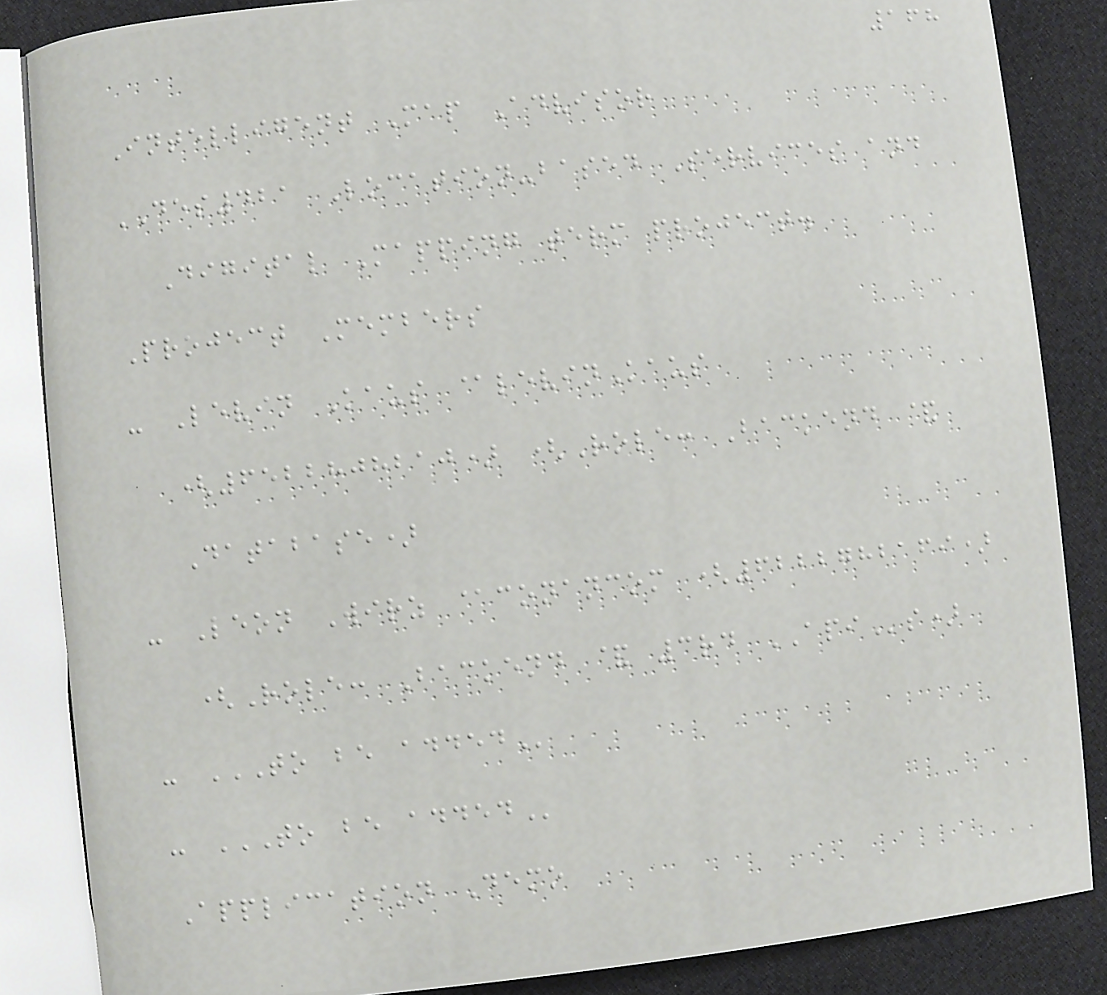168
Intelligent Map Advisor
DES421 Location-based Services and
Digital Mapping term project.
Project Members
- Levin Kaus @levinKaus
(6522808210) (Role: Backend &
Database)
- Leon Wirz @conancom (6222782169)
(Role: Backend & 3rd APIs)
- TO BE ADDED
- TO BE ADDED
Application Demo
